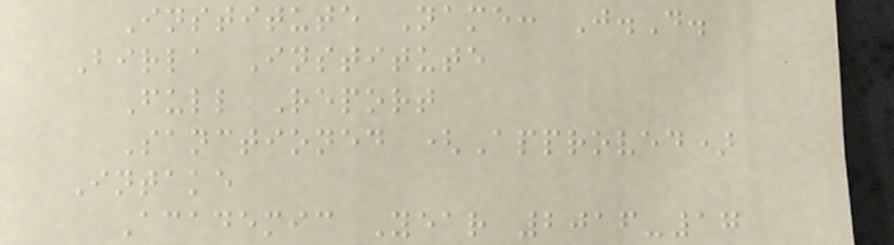Institute Name: J.D.
Birla Institute
Full Report
Sanctioned (Approved)
Intake
Academic Year 2016-17
